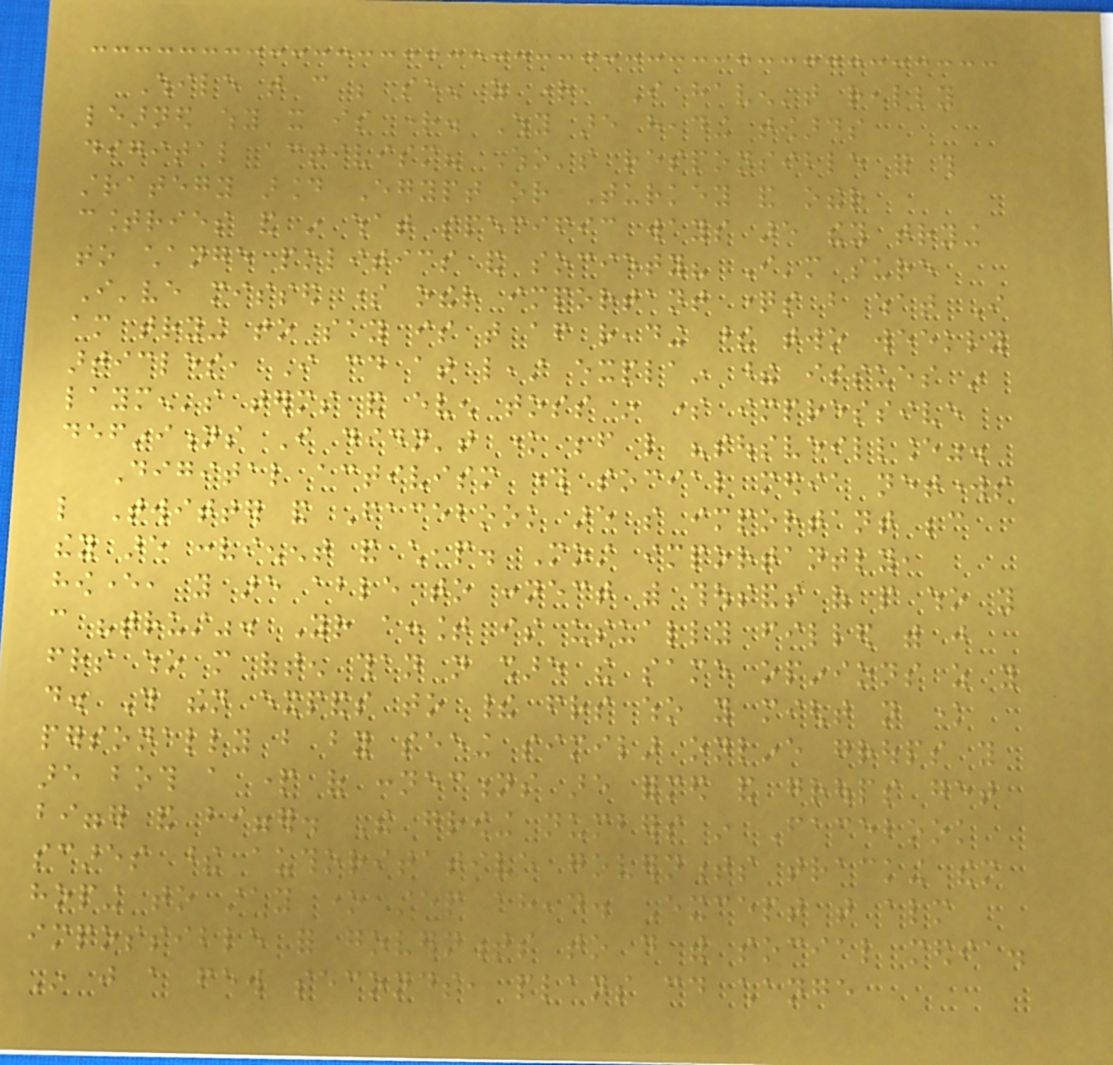While that can be seen as right, I haven't really
learned why it is right. Why are heading towards
digital activism? Who's responsible for this
strategy around Egypt or Turkey and other
countries and in what specific ways are they trying
to change politics and society? I'm sure
I've missed some other important questions but what I
am trying to say is that after reading these two weekly
articles, I could at least explain these issues in
laymen's terms and even toss in some impressive
definitions I didn't know before like "sousveillance".
Digital activism through social media networks
like Twitter and Facebook are so important because
they are convienent and cheap. Most importantly,
however, you are able to connect with thousands of people who you
can "trust". Your account is usually filled with just
friends who more often than not share the same opinions as you
do. This then expands to their friends who you might not know
personally but by seeing similar online groups you
are both a part of connections are formed and groups get
bigger and bigger. The growing numbers in Facebook
scares these authoritative governments tracking them
hoping to stay one step ahead. Except that almost
impossible for governments to do with social media.
In just a few seconds, plans could change
